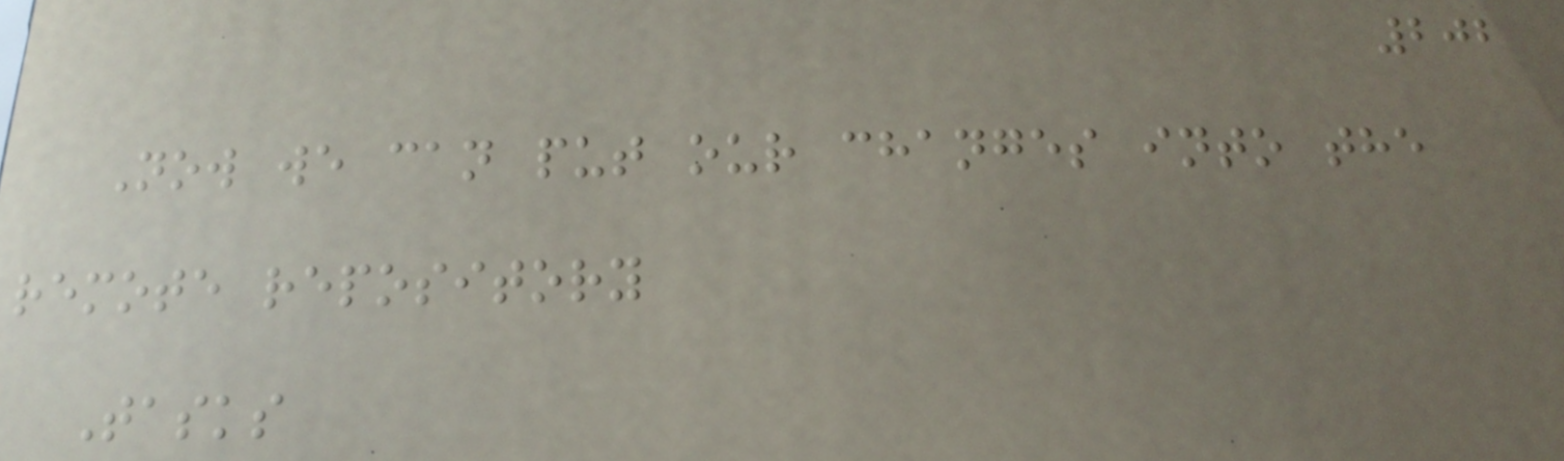202
Now we can put our changes into the
remote repository
Tasks
